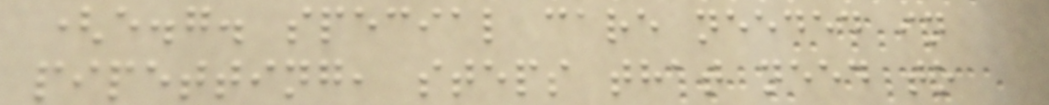(e.g. special care needed in
pipetting, steps that need to
